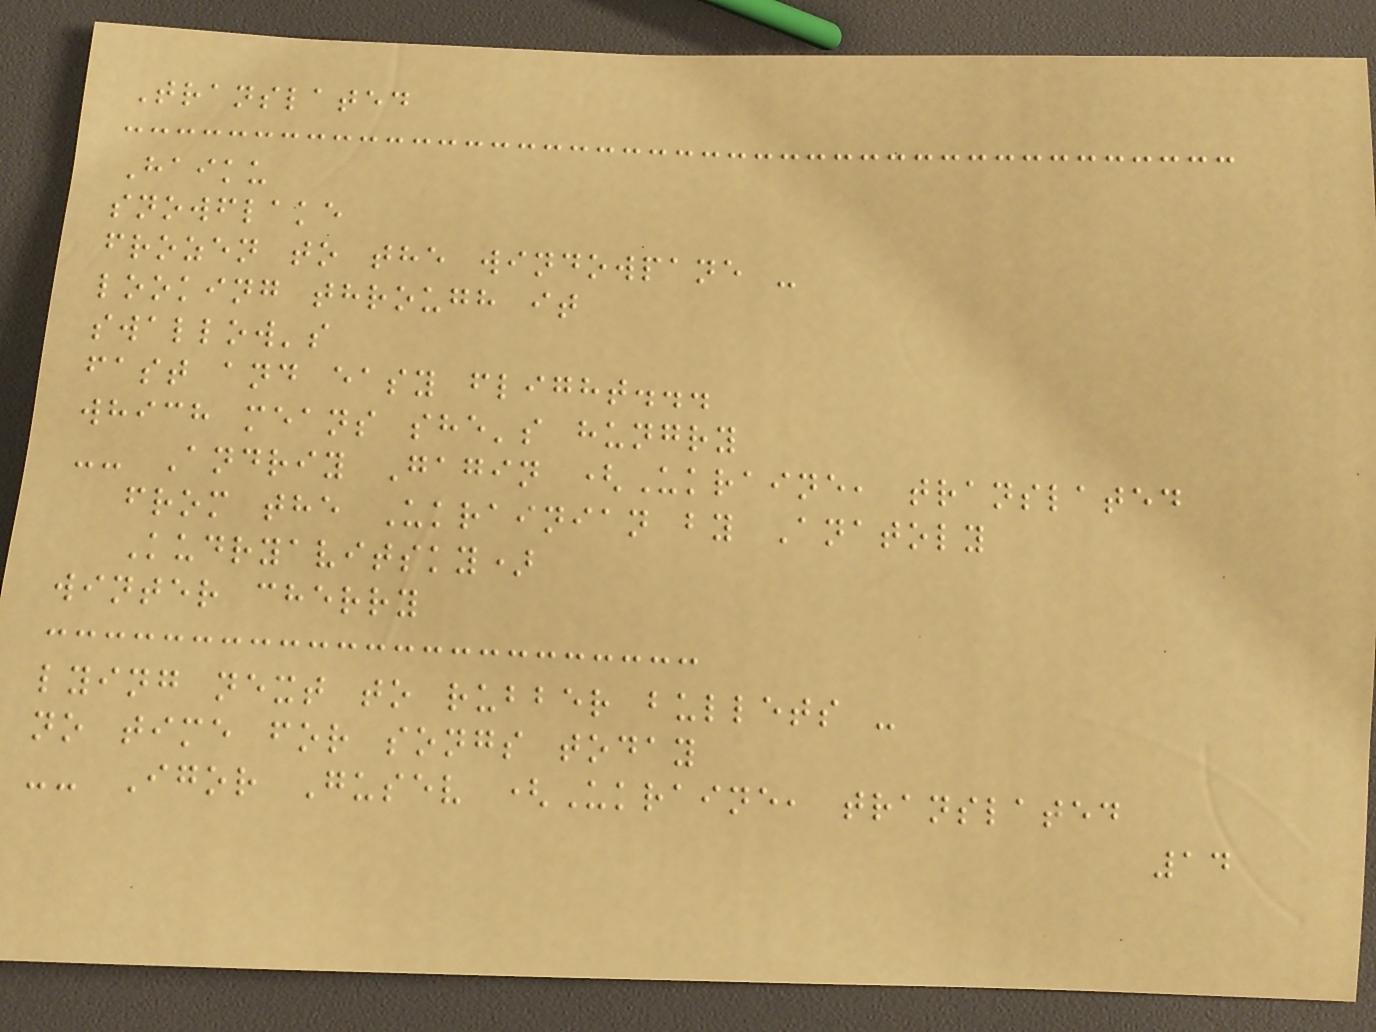Translated
Haiku
snowflake
frozen to the windowpane -
looking through it
swallow's
fast and easy flight...
which means she's hungry
-- Andriy Gagin (Ukraine, translated
from the Ukrainian by Anatoly
Kudryavitsky)
winter cherry
lying next to rubber bullets -
no time for songs today
-- Igor Gusev (Ukraine, translated
14
